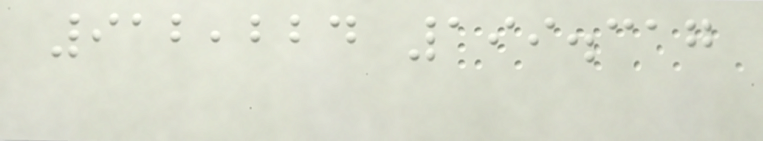912,224 199.317
